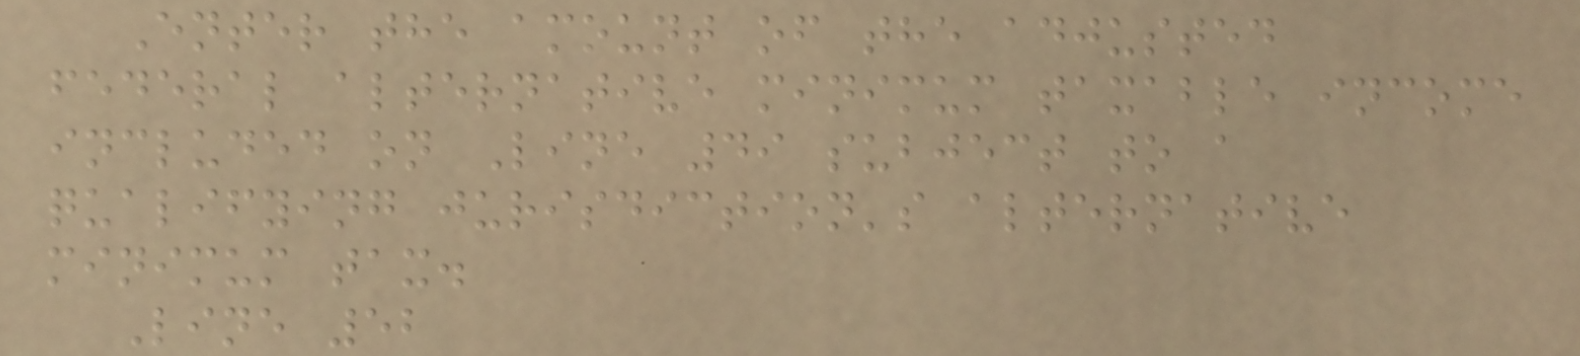Enter the amount of the adjusted
federal alternative minimum taxable income
included on Line 49 subject to a
qualifying jurisdiction's alternative
minimum tax.
Line 52
